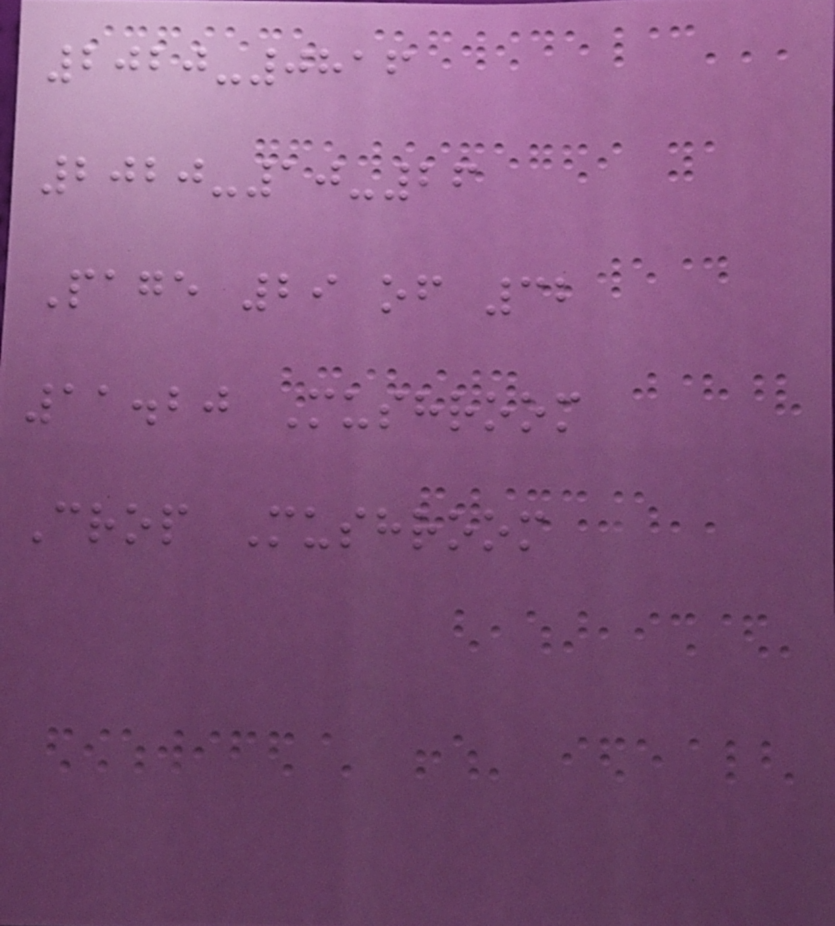2020-0816
2020-10-26
Page 29 of 32
11.20 Mushroom
Crop Mushroom
